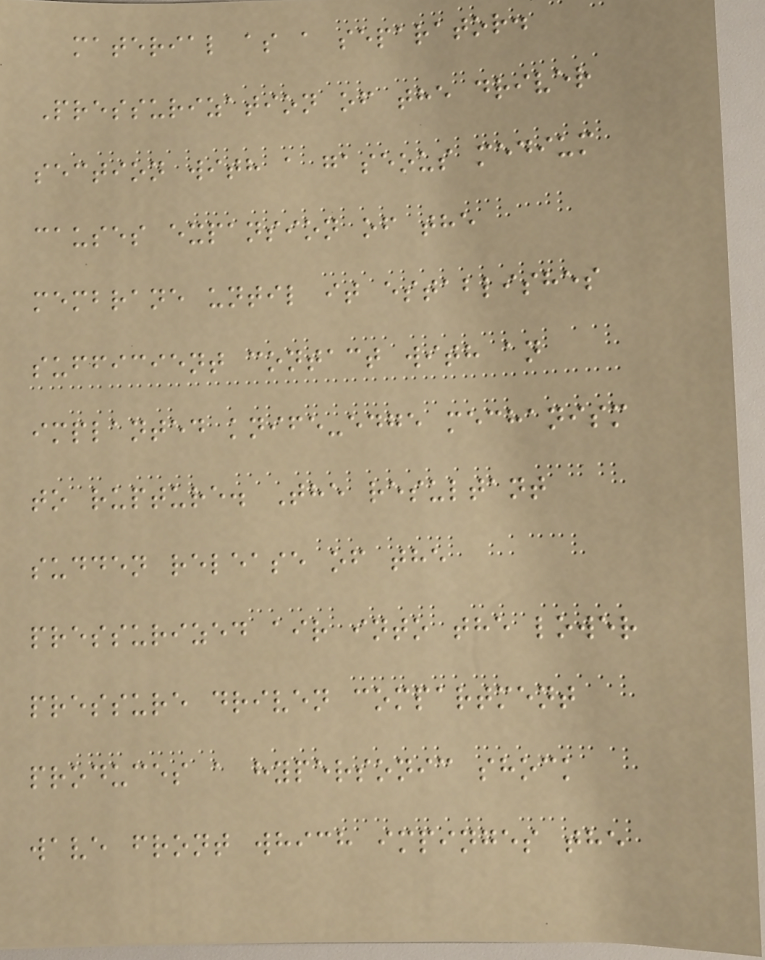material as a separator.
Pressurization of the driver
section with a gaseous medium
causes expansion of the
membrane until it establishes
sufficient contact with an
implanted knife-edge mechanism
to rupture. The resultant
sudden release of the
pressurized air into the lower
pressure driven compartment
produces a hypersonic shock
wave front which impinges the
